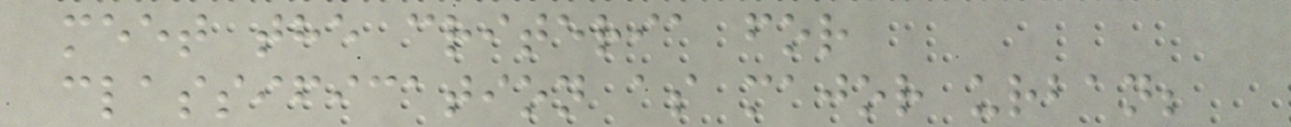meet the criteria for
classification as major urban;
